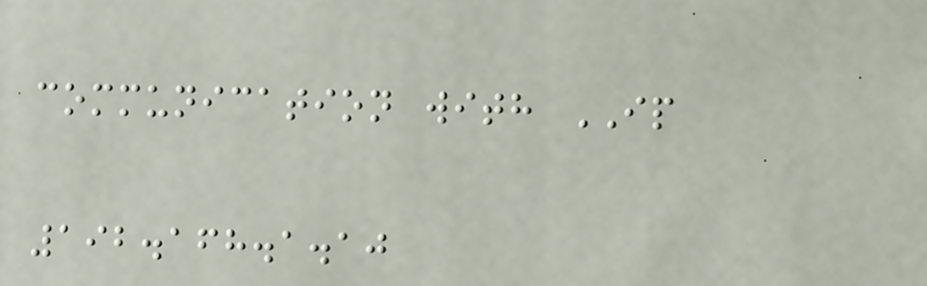communication with IP
192.168.1.10
